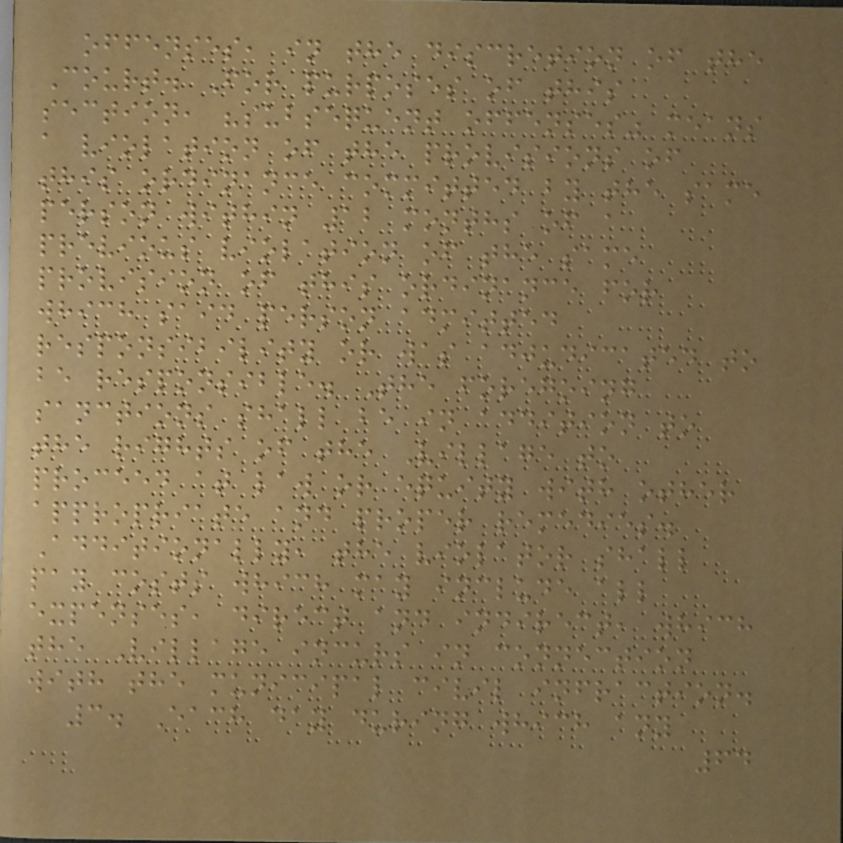offenses, in the discretion of the
Court. For purposes of this
section, "subsequent offenses" means
a violation of the provisions of
this ordinance committed by the same
person within 12 months of a
previous violation of the same
provision of this ordinance for
which said person admitted
responsibility or was adjudicated to
be responsible. The foregoing
sanctions shall be in addition to
the rights of the Village to
proceed at law or equity with other
appropriate and proper remedies.
Additionally, the violator shall
pay costs which may include all
expenses, direct and indirect, which
the Village incurs in connection
with the municipal civil infraction.
3. Each day during which any
64
